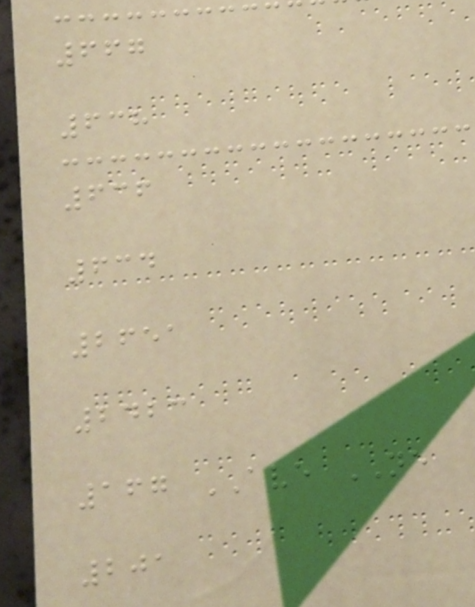667
638
636
634
2651
2423
167 AVE NE
201
